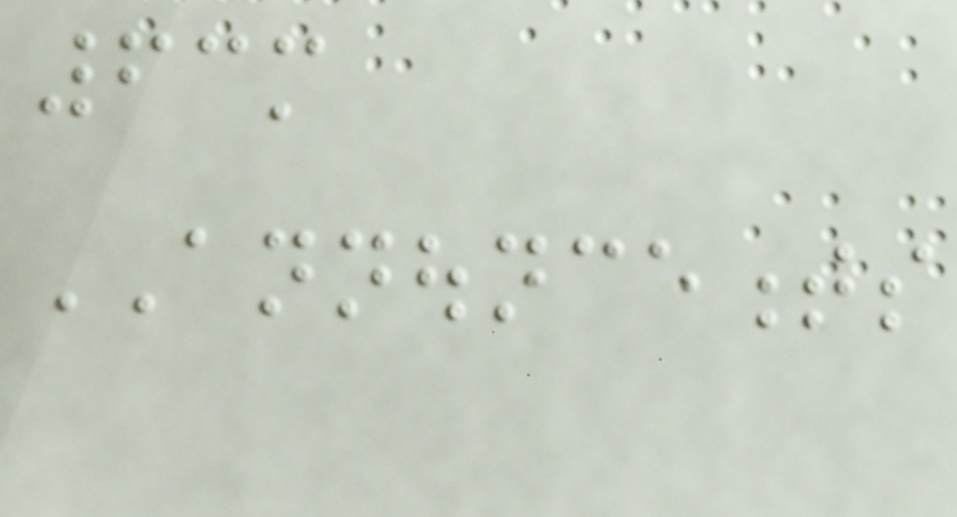63m
ANNOUNCEMENTS
